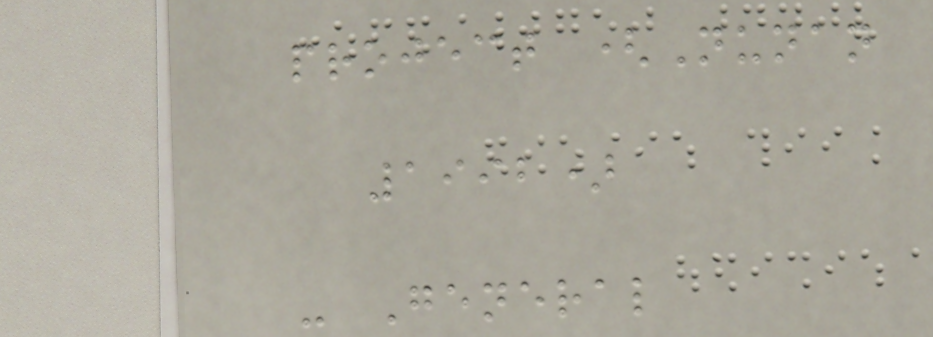project (Nunan
1992)
- General
